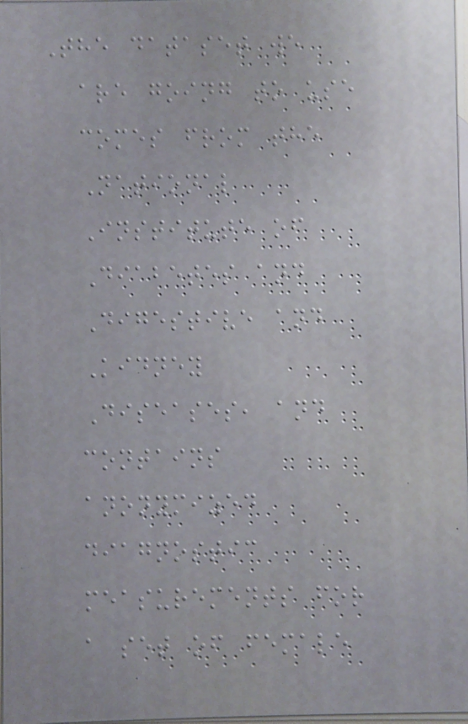The dataset we
are going to use
comes from the
National
Institute of
Diabetes and
Digestive and
Kidney
Diseases, and
contains
anonymized
diagnostic
measurements for
a set of female
